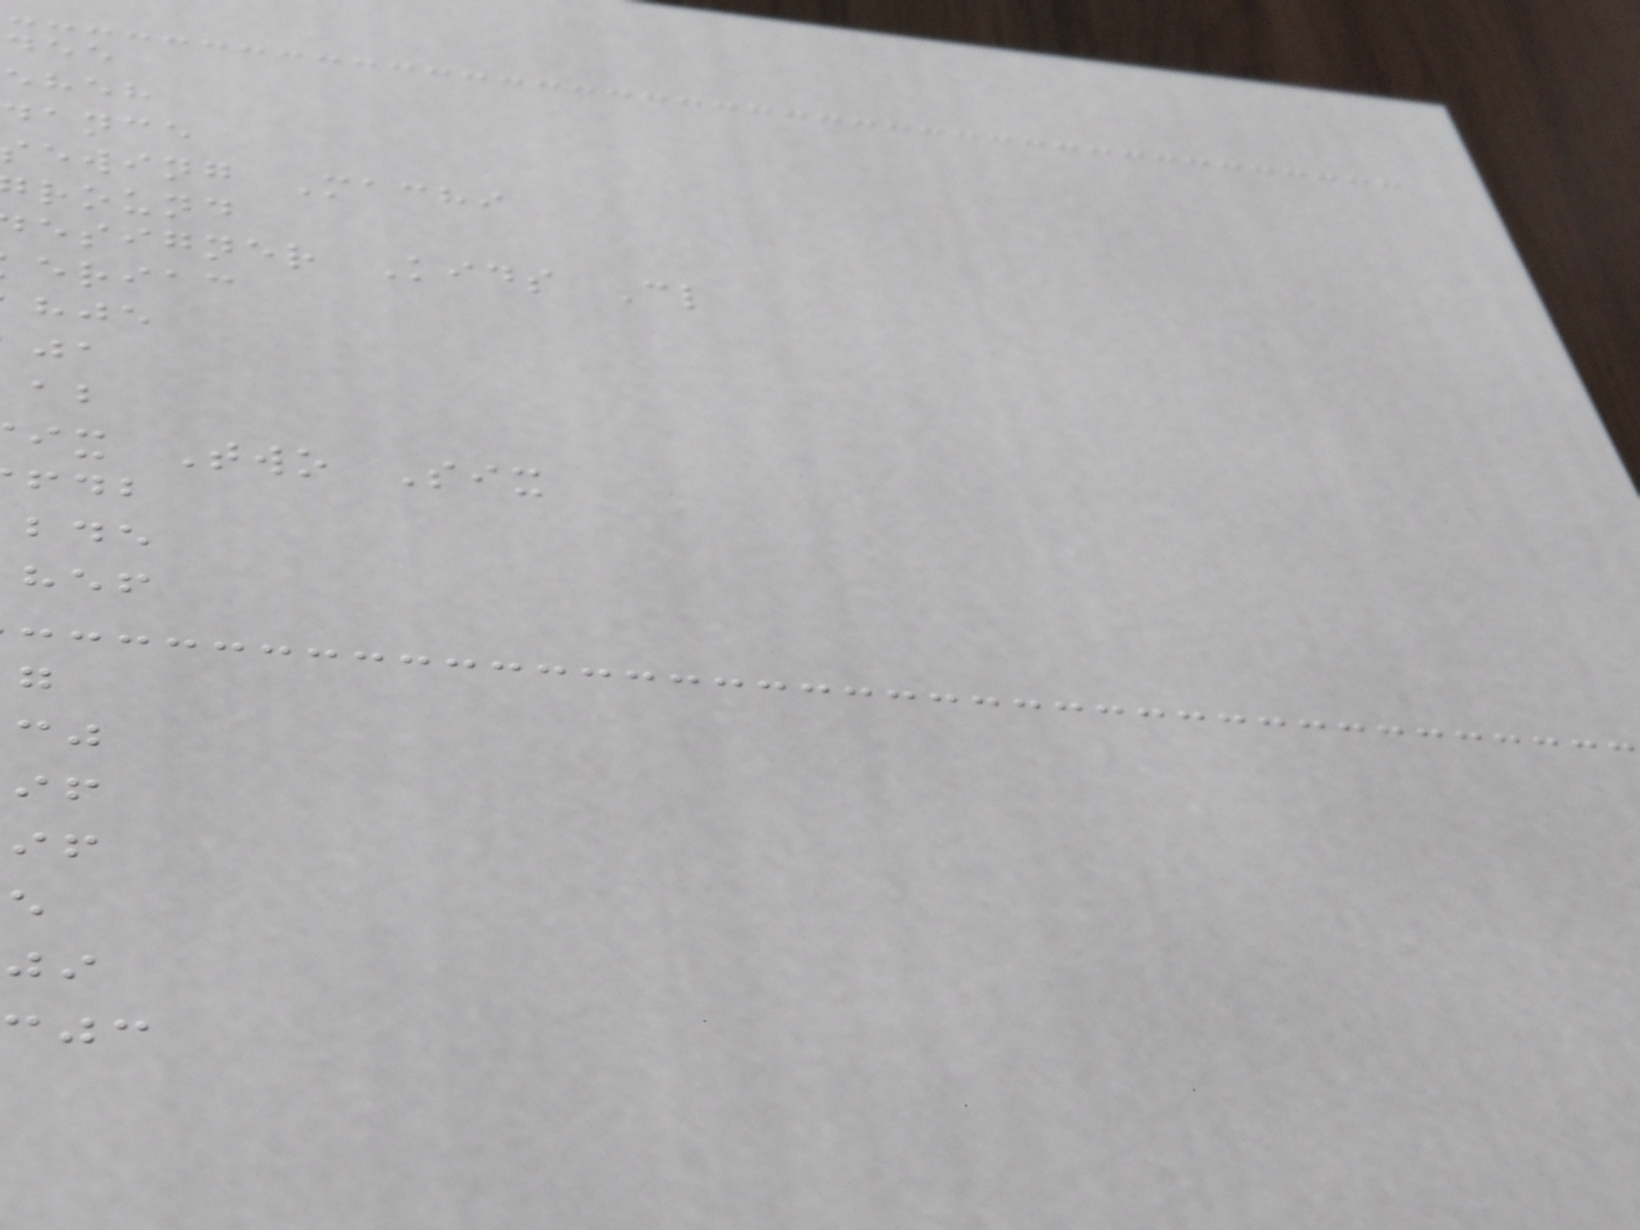eheh
dance
ewing Machi
round
esigner Kids Cl
eriac
ix Two Six
